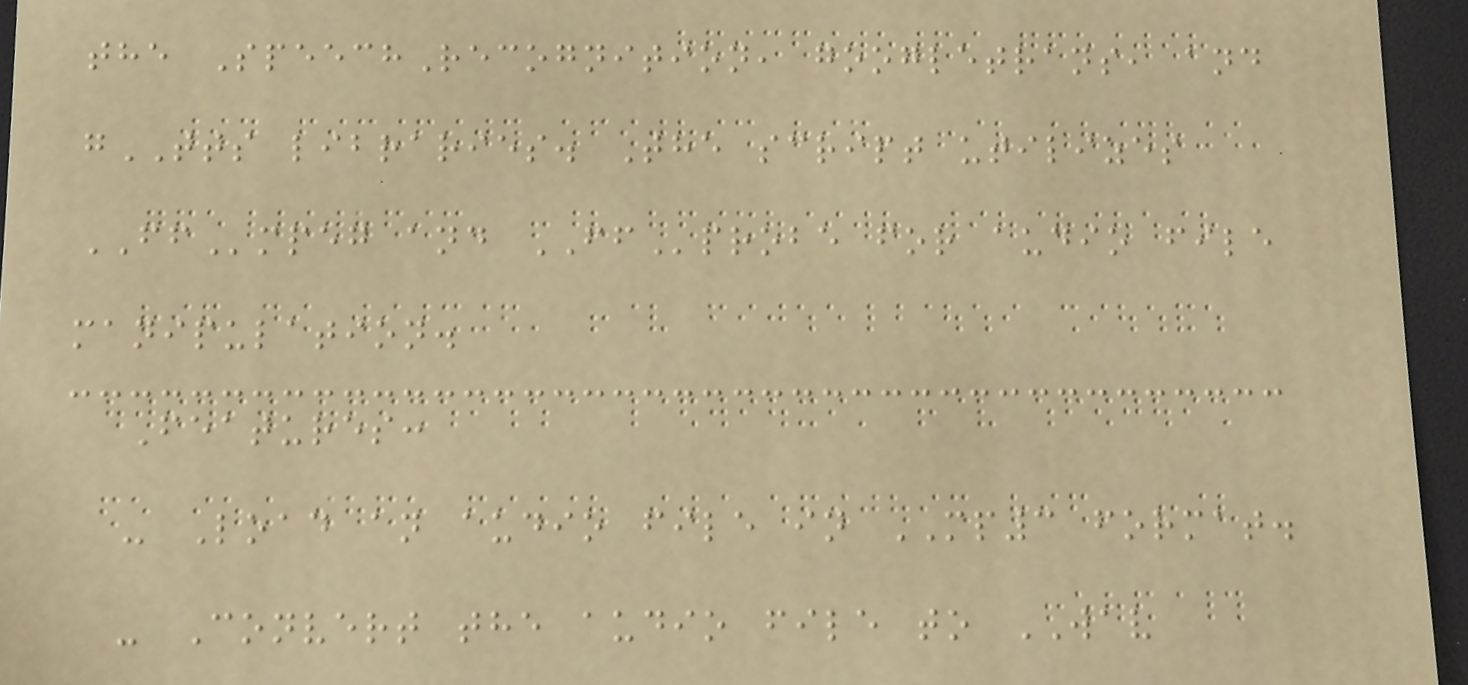the SpeechRecognition, googletrans, and
gTTS libraries. The script utilizes
FFmpeg and FFprobe for audio file
manipulation.
Features:
- Load an audio file in MP3 format.
- Convert the audio file to WAV
